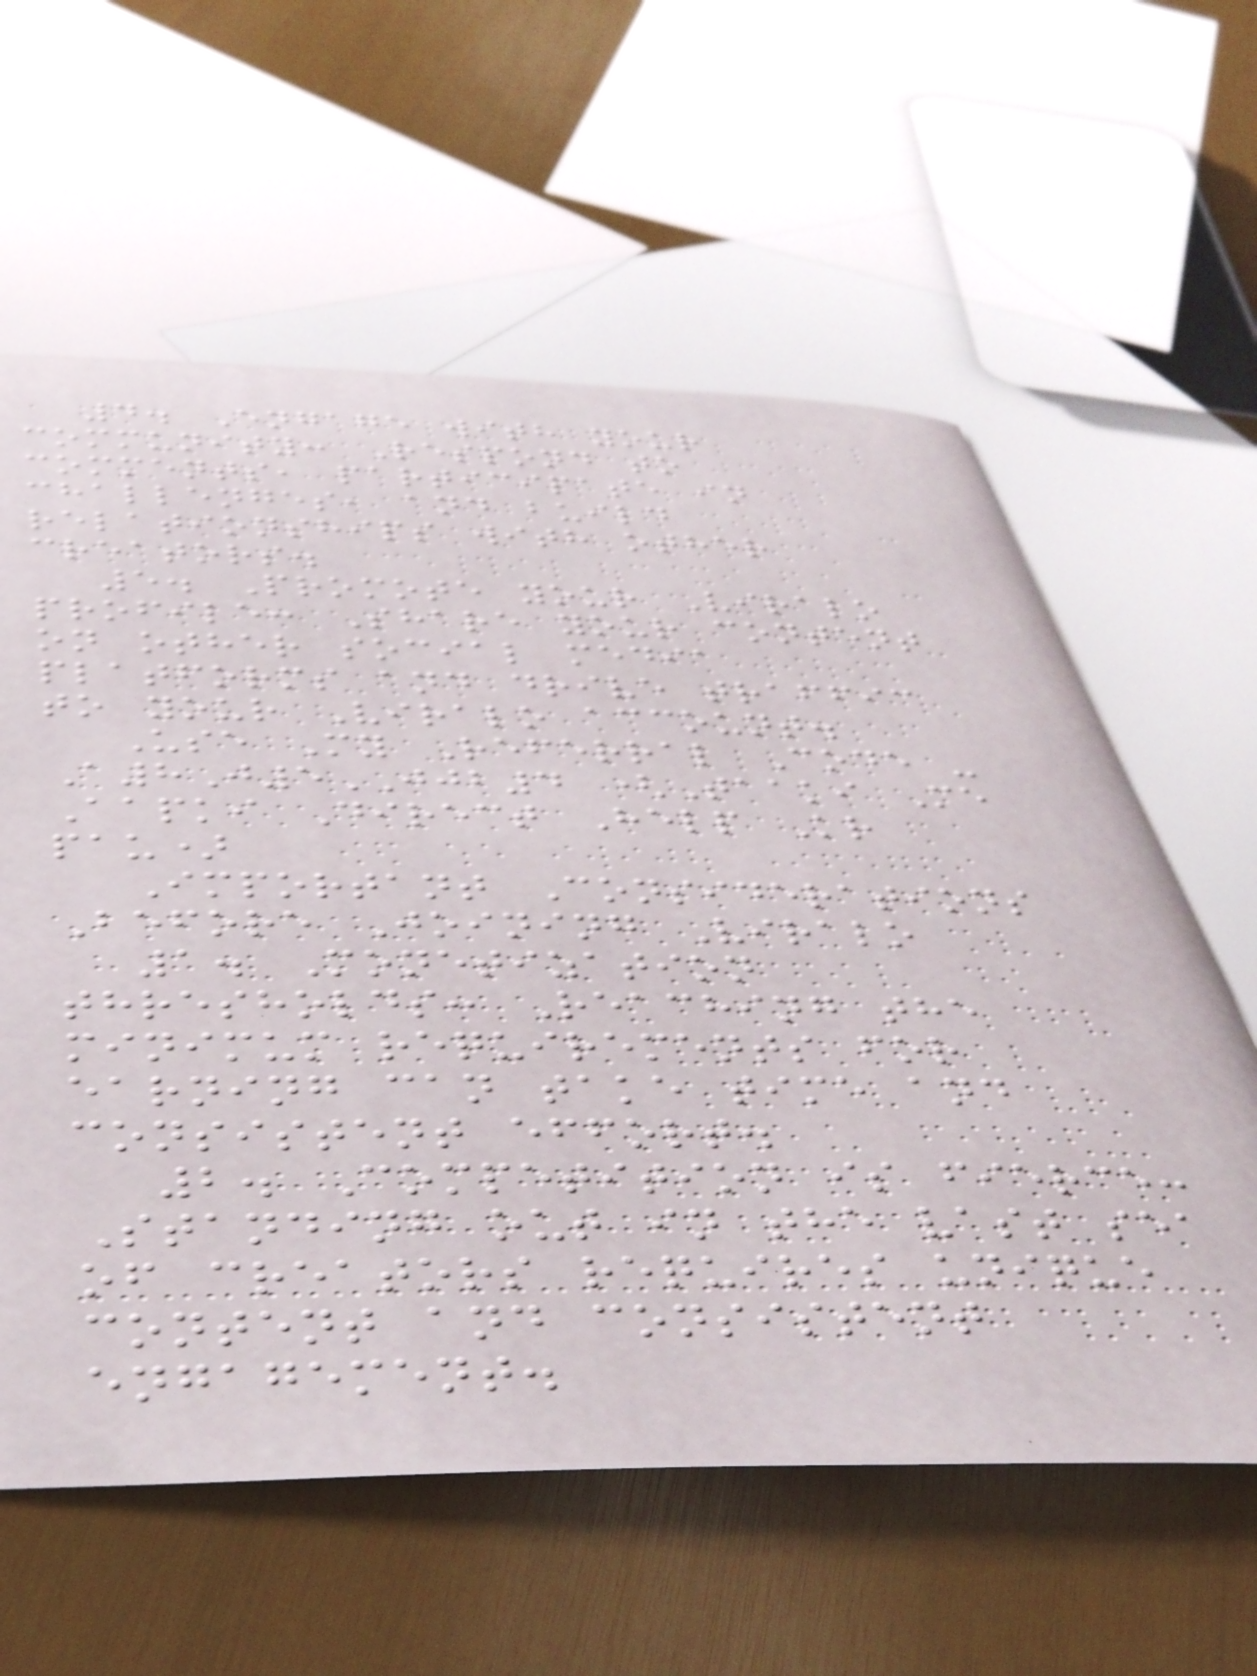4. Engage with your
community: Respond to
comments, participate in
challenges, and build
relationships with other
creators.
5. Promote your Viralo
profile: Share your content
on other social media
platforms and drive traffic
to your Viralo account.
Use My Referral Code -
A8J5JJB4 (Taaki Me
Aapki Direct Help Kr
pau)
Important Considerations
Before Joining Viralo
1. Monetization
thresholds: Reaching the
minimum requirements for
earning can take time and
consistent effort.
2. Competition is fierce:
Standing out in the vast sea
of creators requires unique
content and consistent
engagement.
